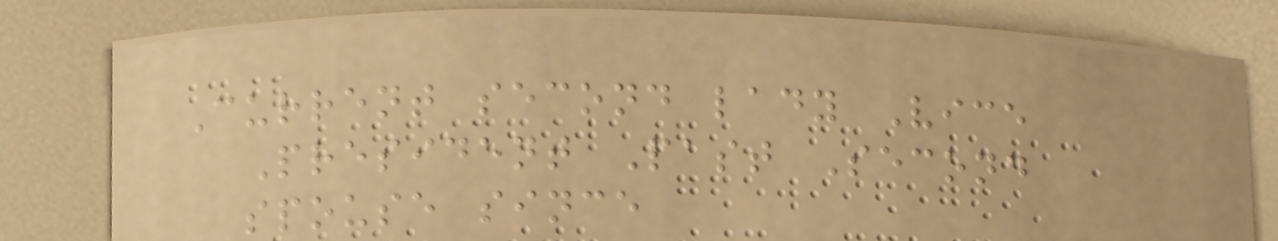Current second lady Vice
President Past Second
spouse since
